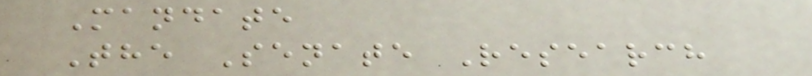Mandate
The Senate Research
